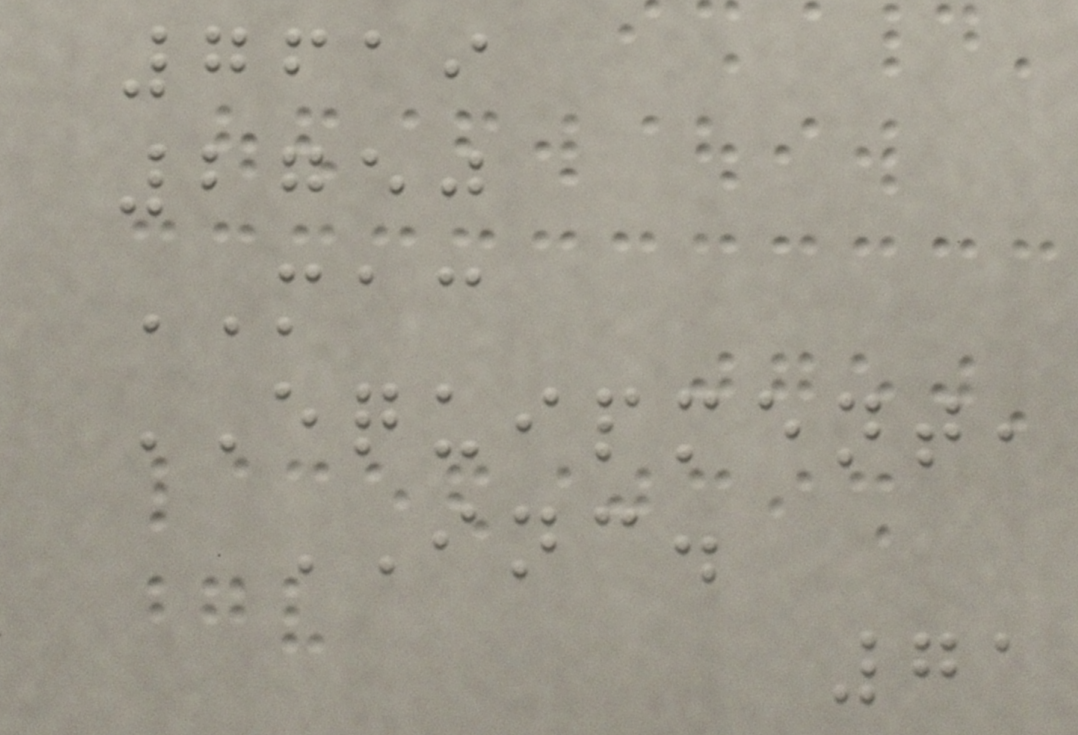7619
2750
MAC
EQUIPMENT,
INC.
71
